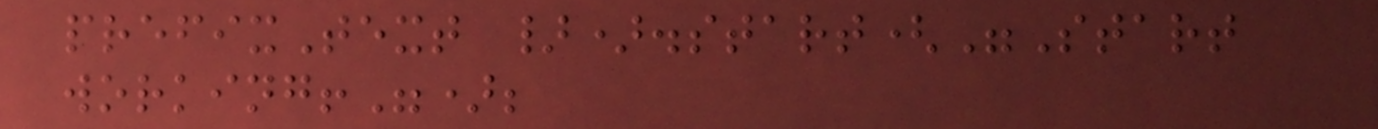prefixText }).start("Start
working!");
